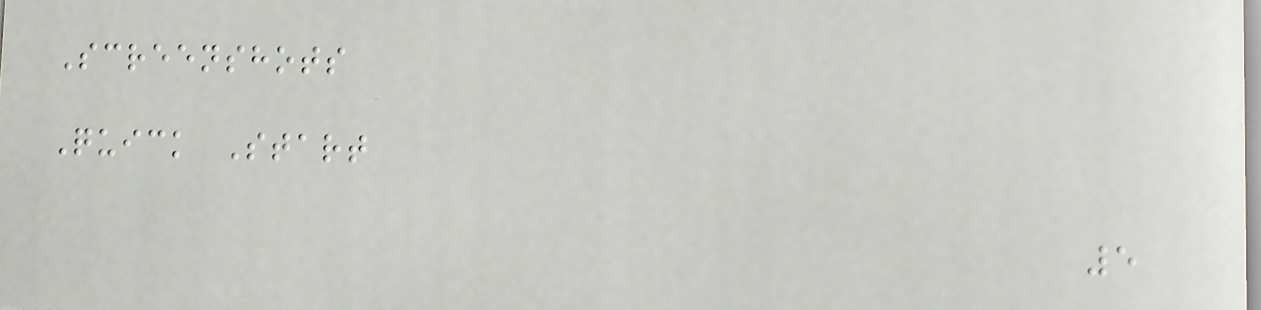Screenshots
Quick Start
5
